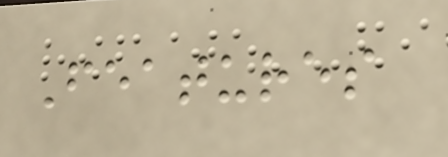Features
